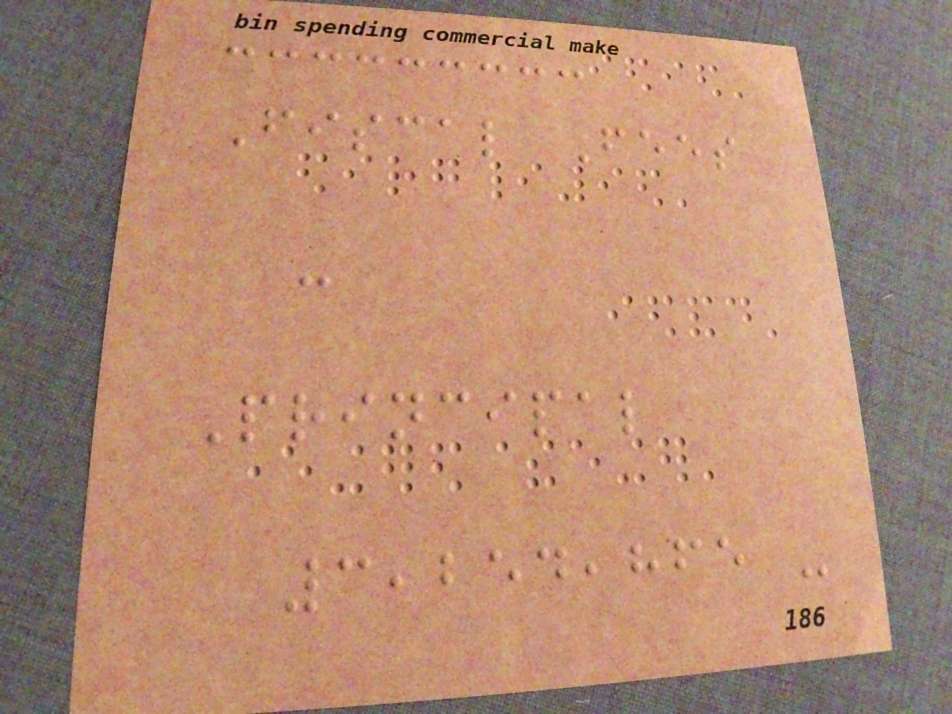Fiscal Fees
-
Principal
3,254,865 -
